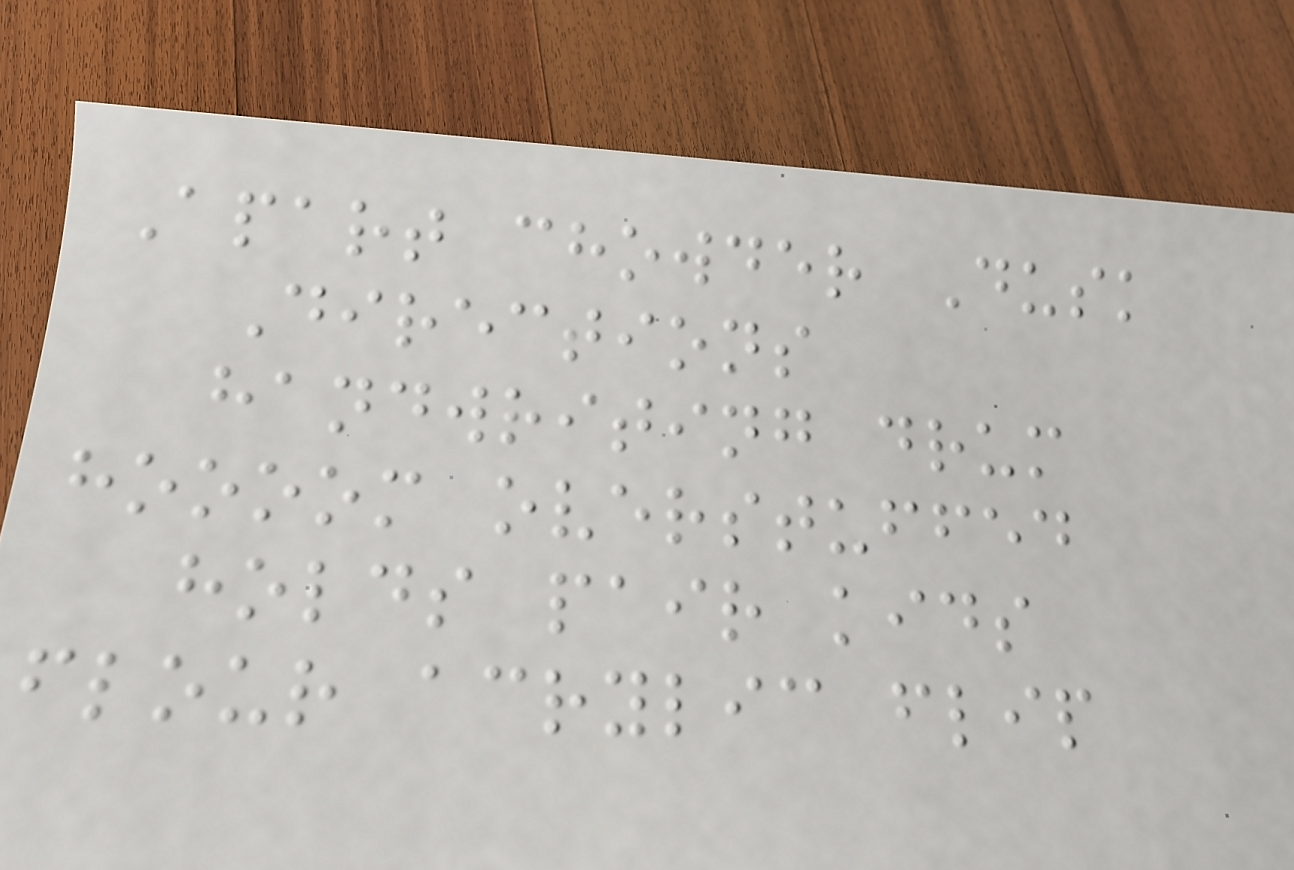Apart chowder Dusk
Directions
handwriting drum
hoooom overstuffed
holds pair kids
flour acrylic flip
